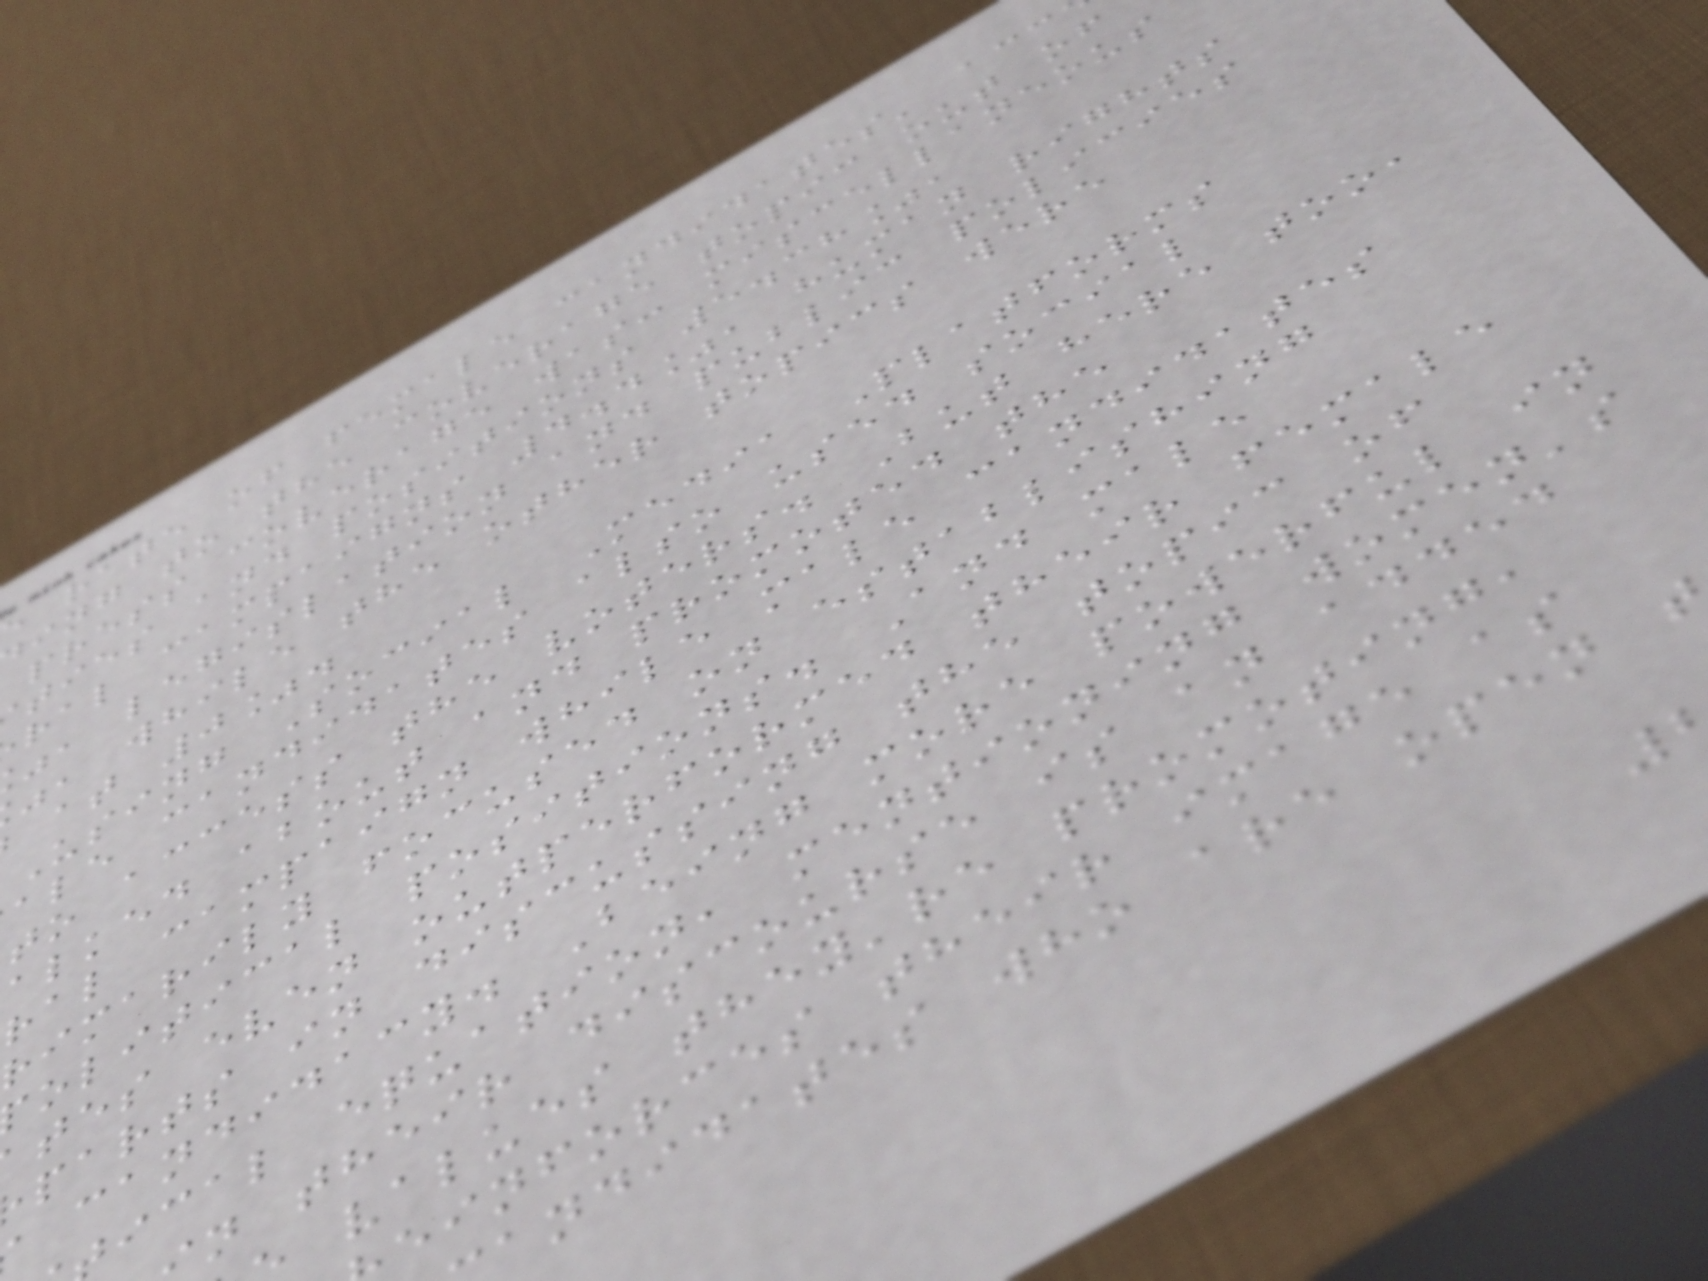e rate of female candidates' acc
ing to the coverage topic out of
press coverage was: miscellaneous
ties and positions 5.38%,
ral campaigns 4.4%, human rights
, legislation and public policies
, while the other topics were
at 0%.
Using Social Media Platforms
ale candidates also used social
to access the voters. But here too,
alked about and promoted the
ral campaign while male candidates
rimarily focused on establishing
olitical positions. And male
tes even outperformed their female
parts in discussing the topic of
candidacy. Being more powerful in
ical equation, mentioning women's
n their discourse is an added
values they're promoting,
einforces their image as
andidates who are open
